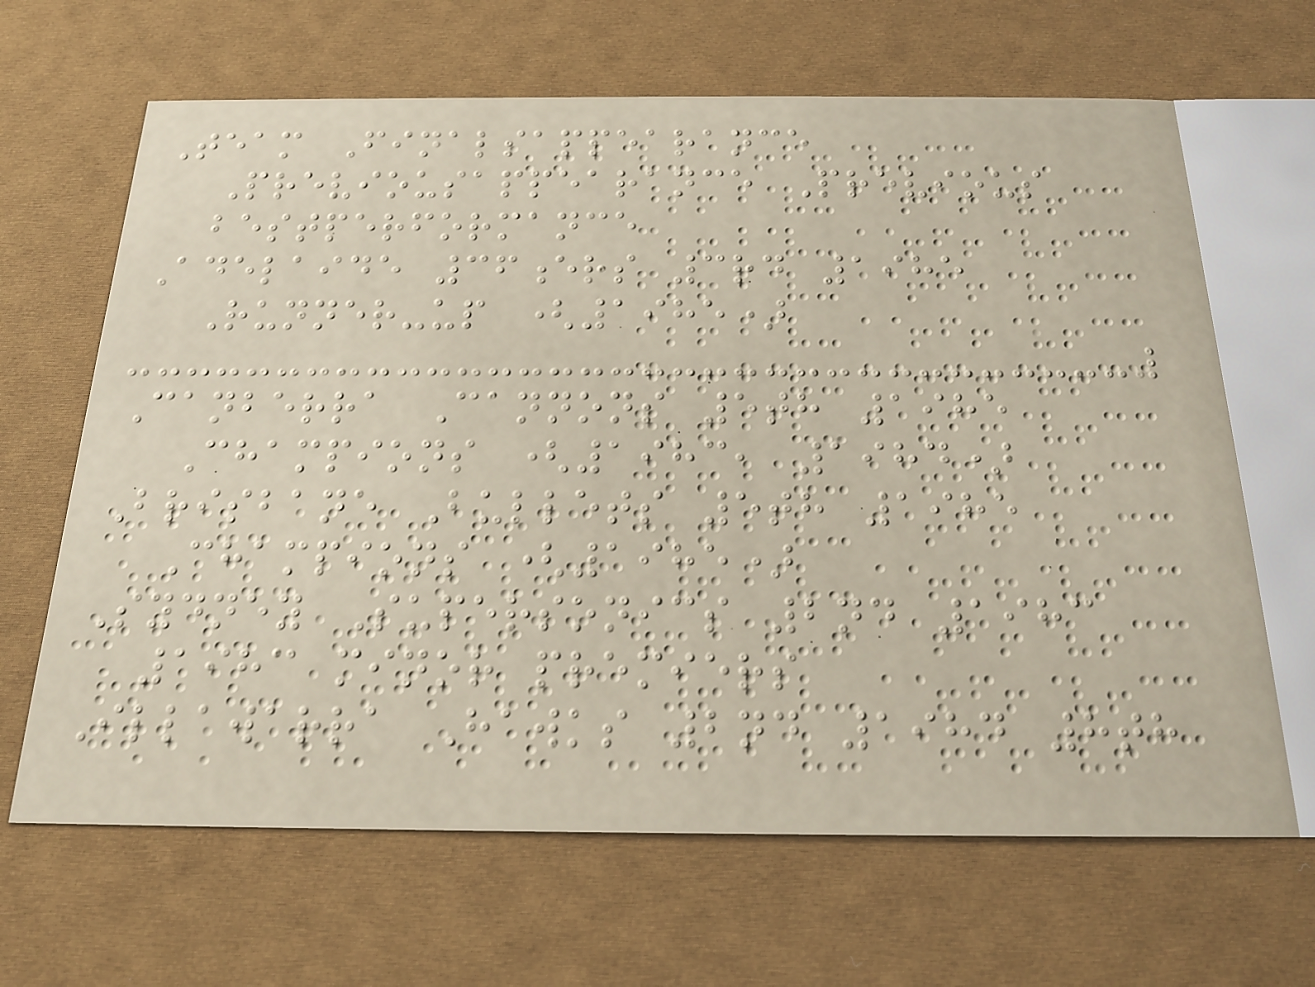Team Finalsappearance
Previousappearance Previous
bestperformance
Adelaide 36ers 3rd 1985
Runner-up (1985)
Canberra Cannons 5th 1985
Champions (1983, 1984)
Brisbane Bullets 5th 1985
Champions (1985)
Sydney Supersonics 2nd 1983
1983 minor premiers
Illawarra Hawks 2nd 1984 8th
